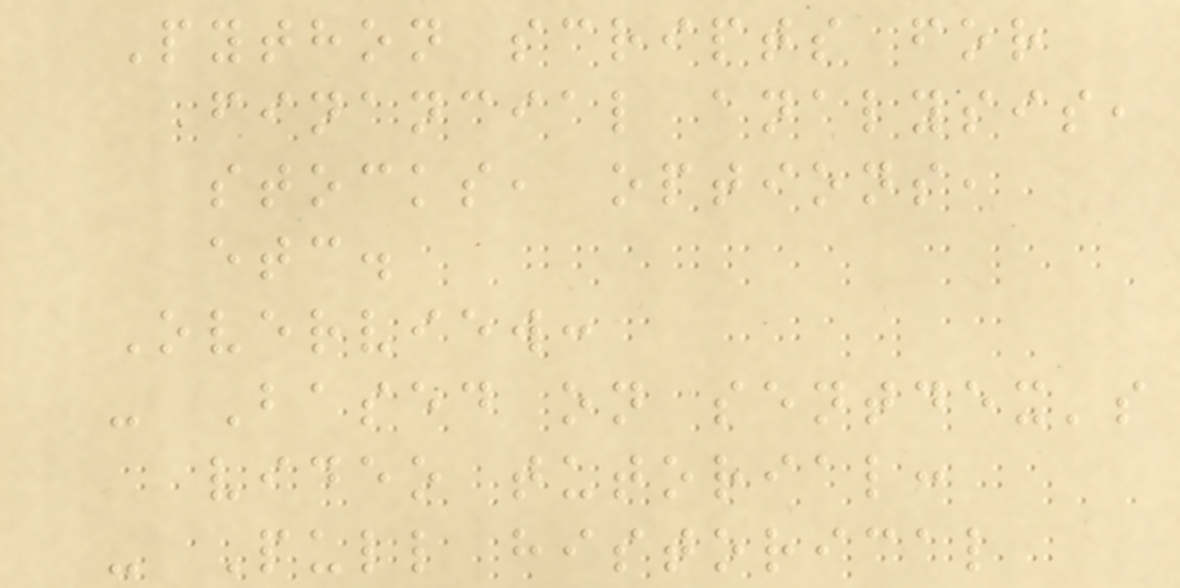Python scripts for
financial analysis,
stocks, options,
etc.
Overview:
- Based on sentdex's
video tutorial:
- Pull historical
